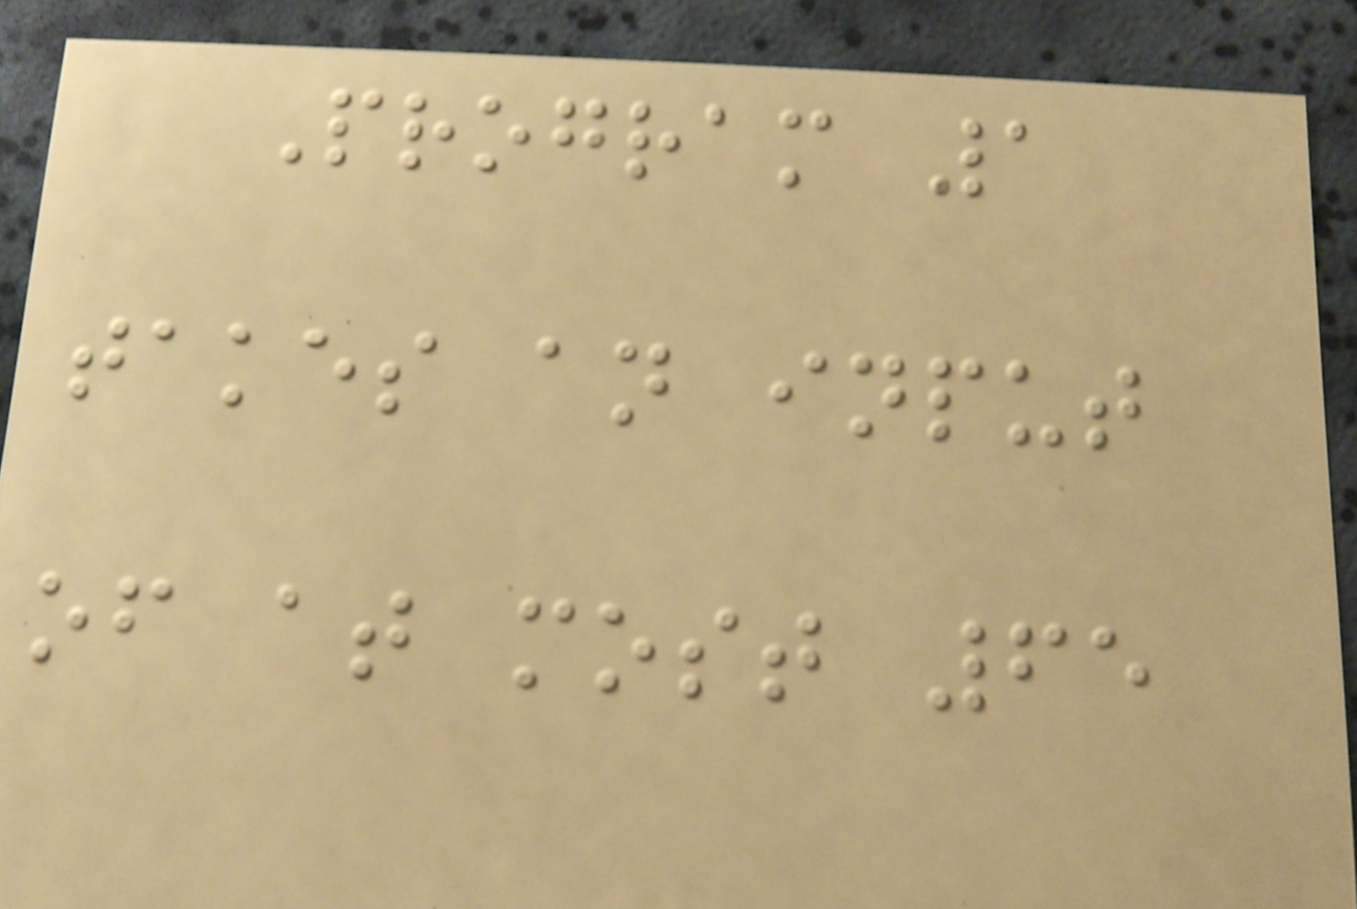Program 1
takes an input
of at most 65
